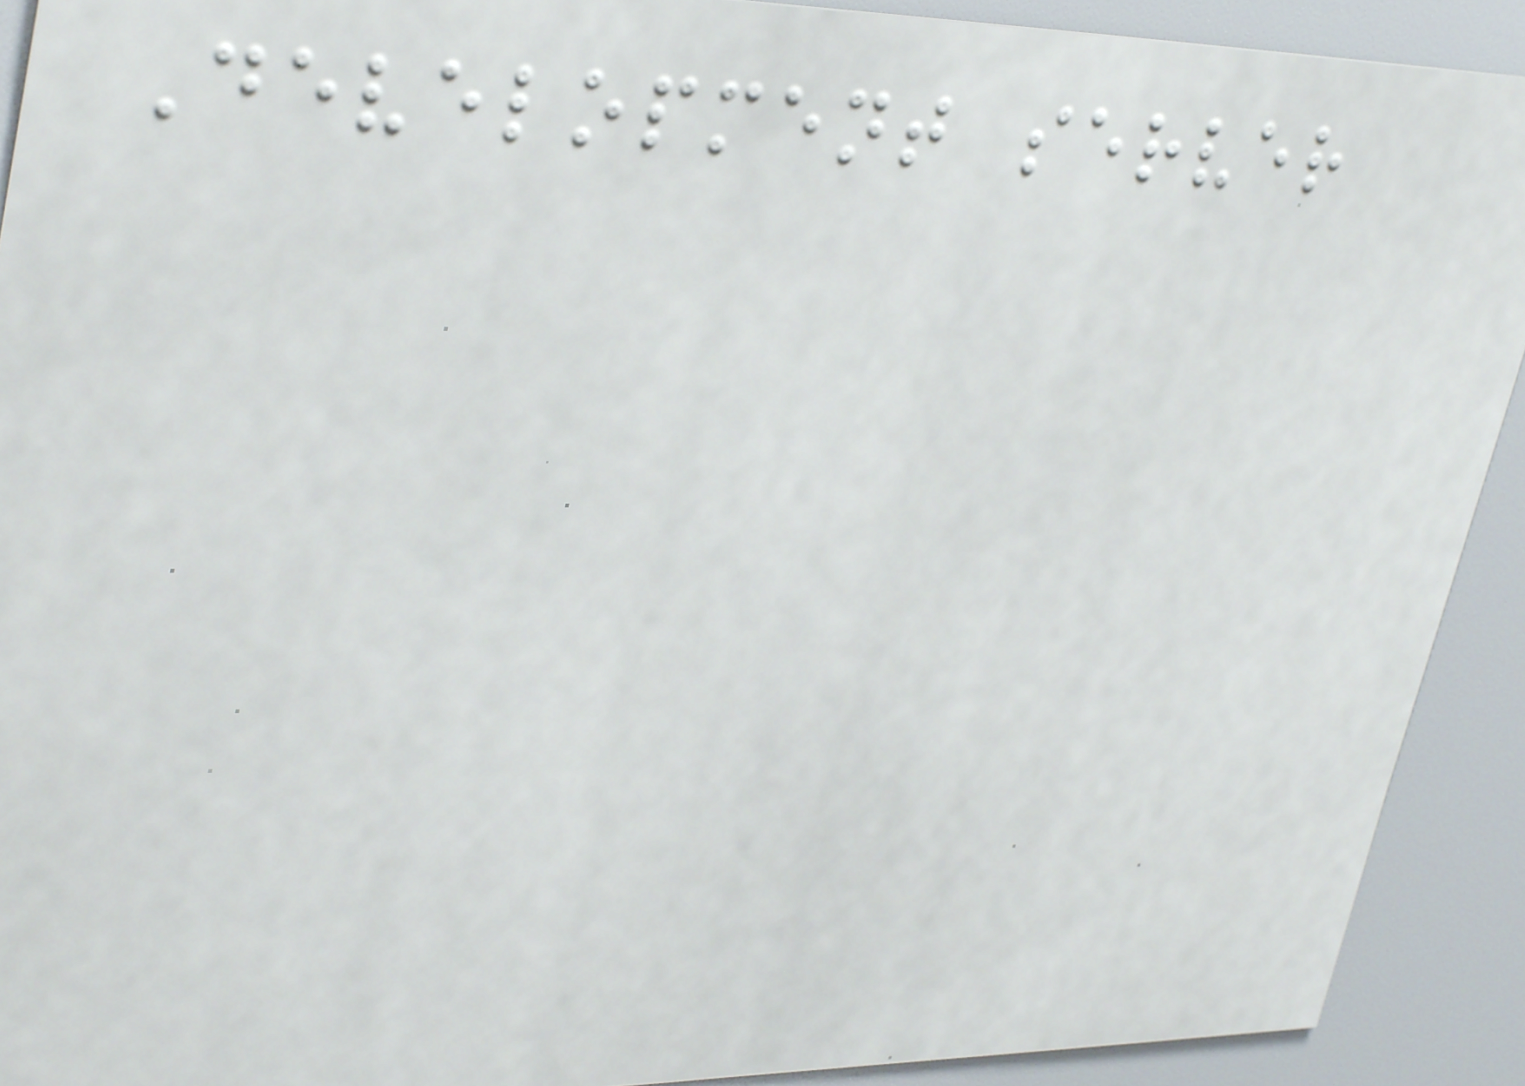Development server
